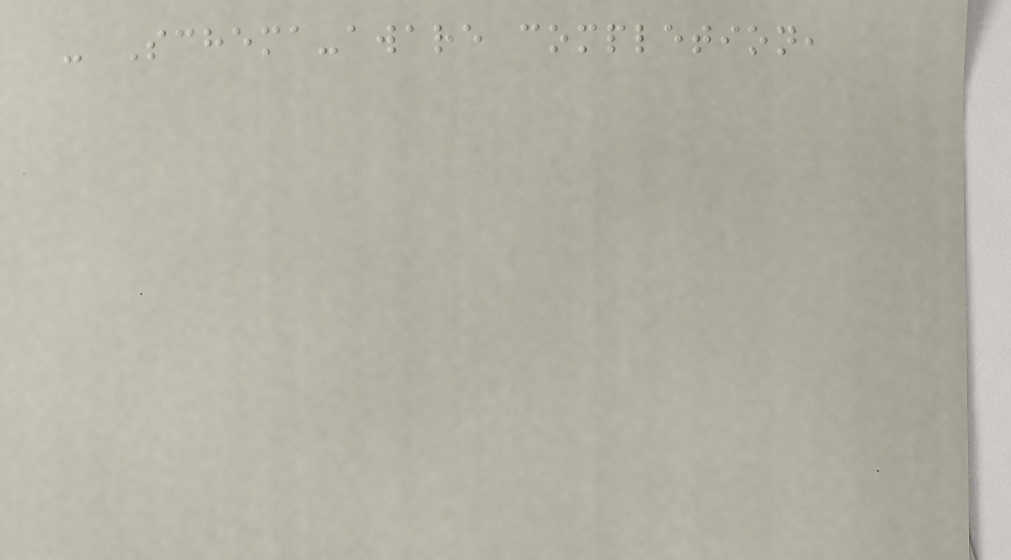- Schema-aware completion,
